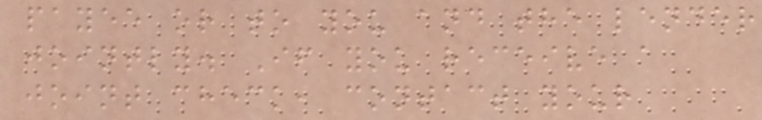payee or to you and the lender
jointly. If you receive a
joint check, contact your
